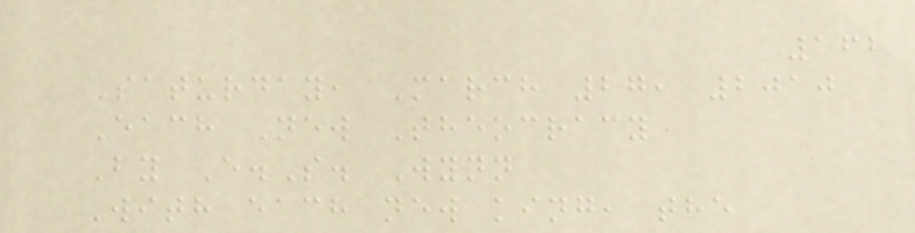162
Saturday, March 27, 2010
Each New Theocracy
By E.S. Wynn
With each new king, the
